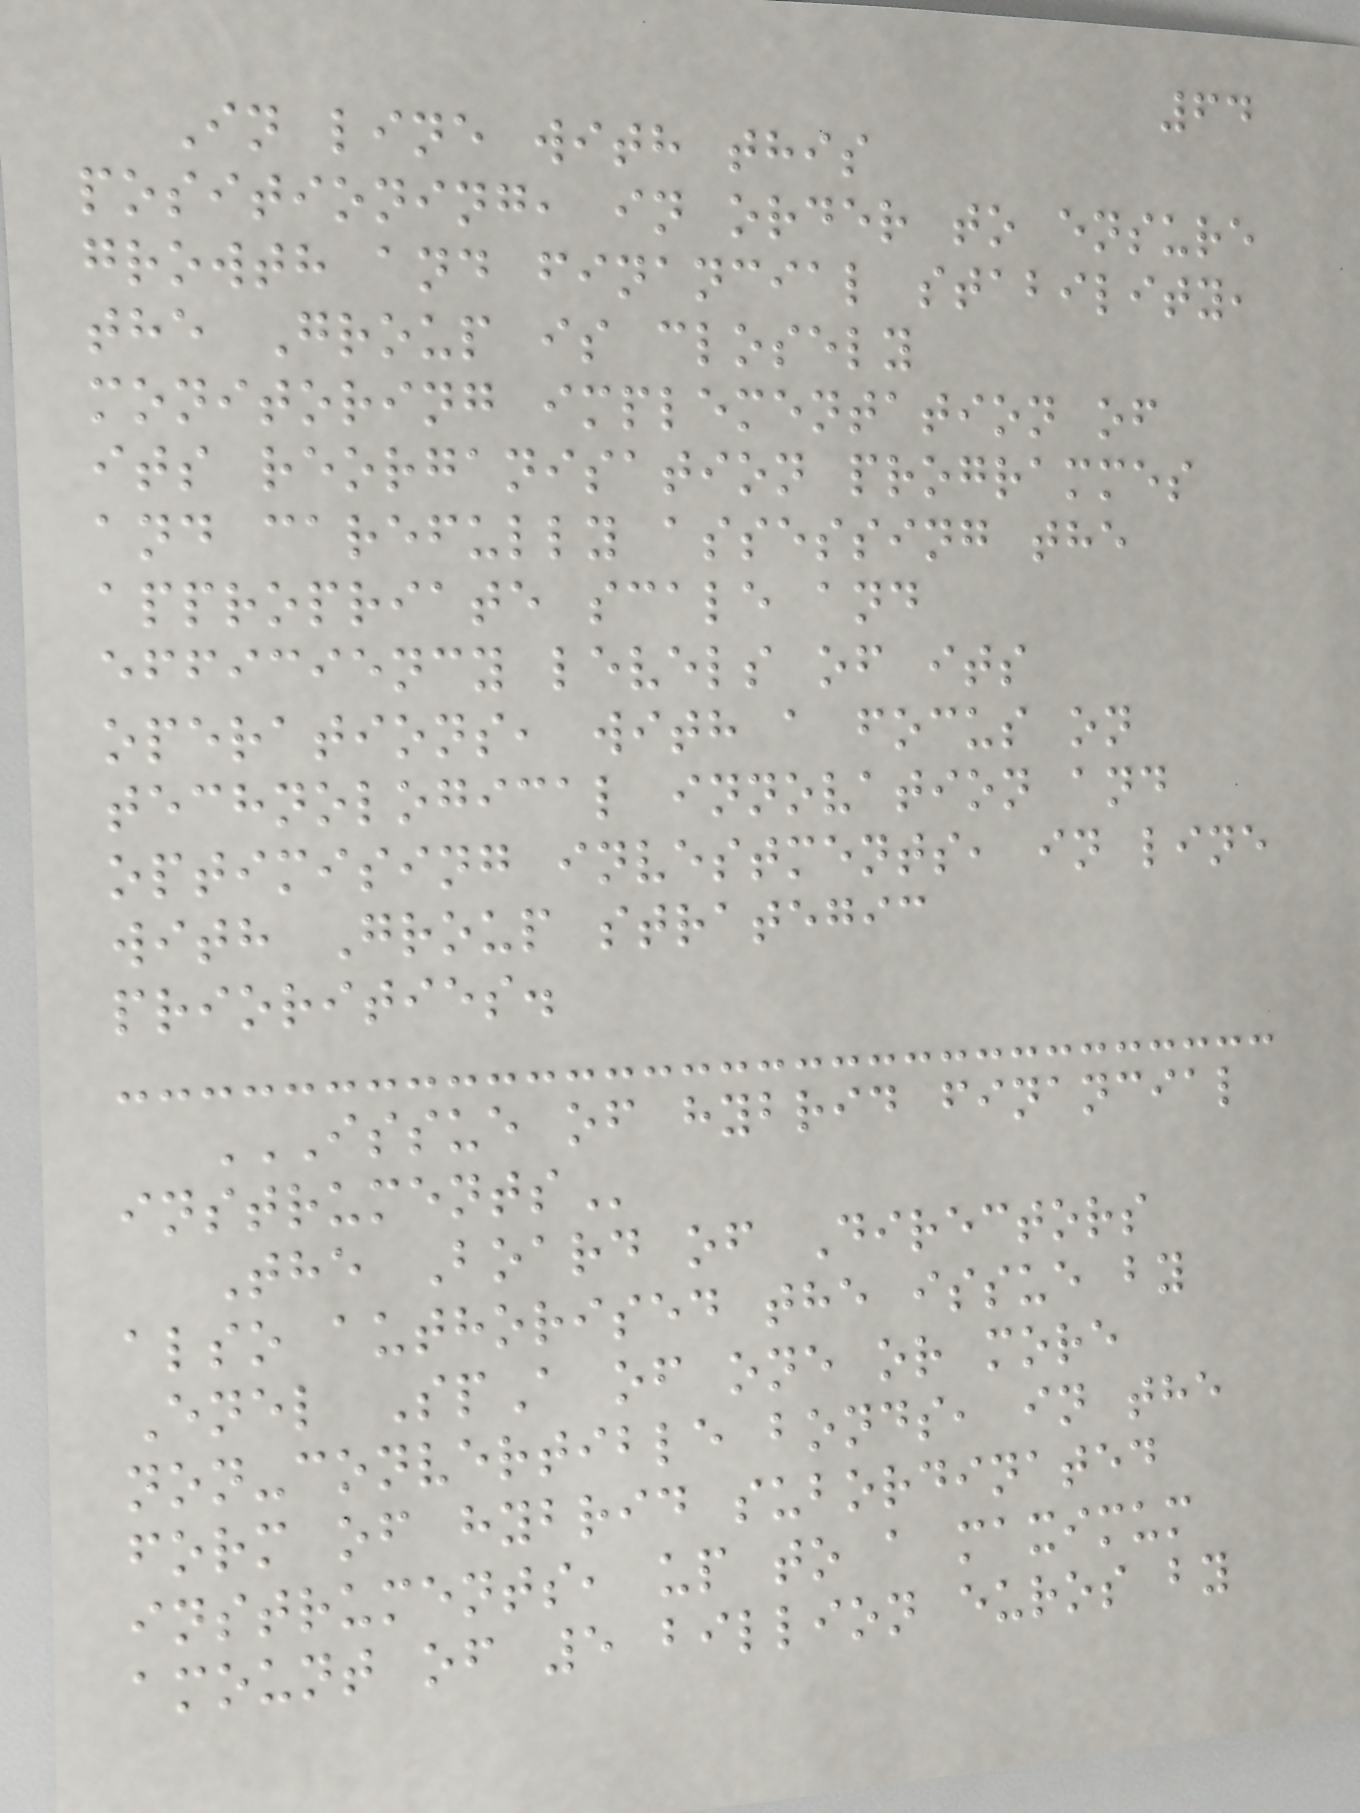64
In line with this
positioning, in order to ensure
growth and financial stability,
the Group is closely
monitoring implementation of
its reorganisation programmes
and carefully assessing the
appropriate scale and
efficiency levels of its
operations, with a focus on
technological innovation and
optimising investments, in line
with Group strategic
priorities.
ISSUE OF HYBRID FINANCIAL
INSTRUMENTS
The Board of Directors
also authorised the issue by
Enel SpA of one or more
non-convertible bonds, in the
form of hybrid subordinated
instruments, up to a maximum
amount of 5 billion euros by
